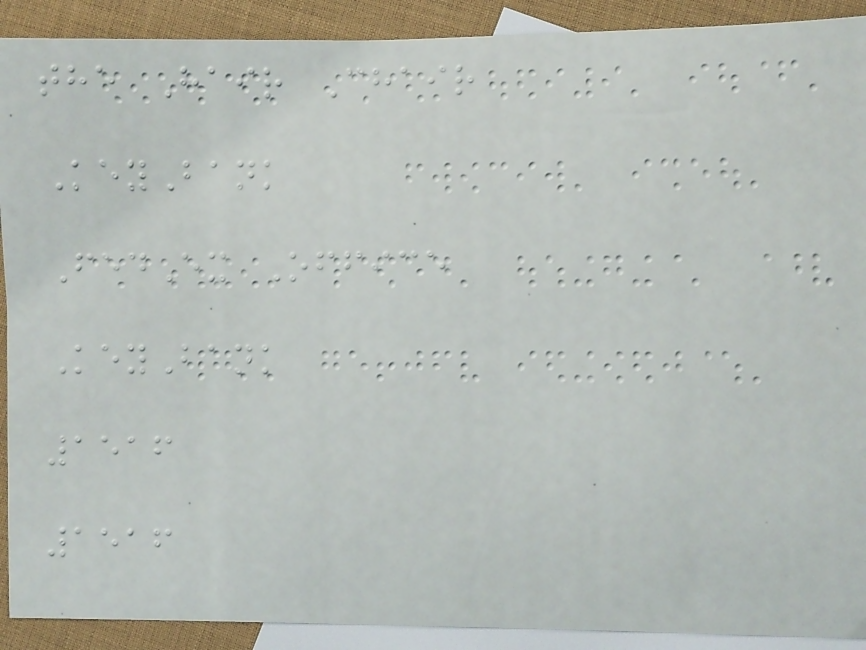the Hair Chair
KeyBank
FedEx Office
KeyBank
1516
1516
